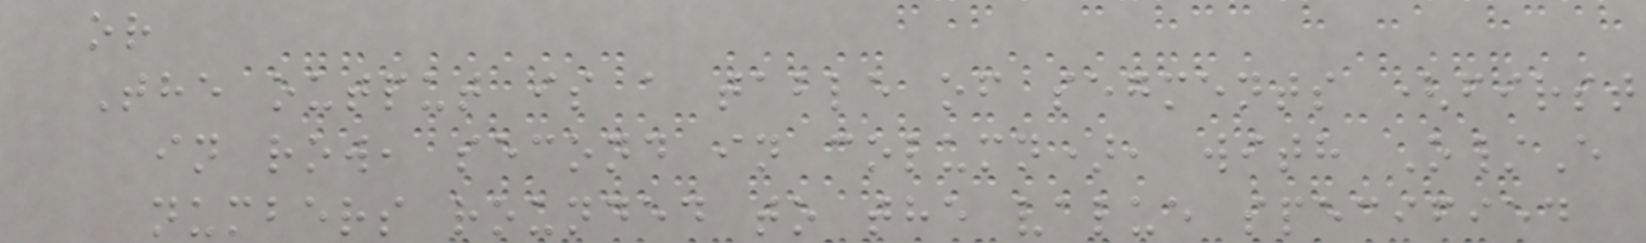or
The output is a table of segments (first
in row, second in column), with O/E
numbers rounded to the value specified
